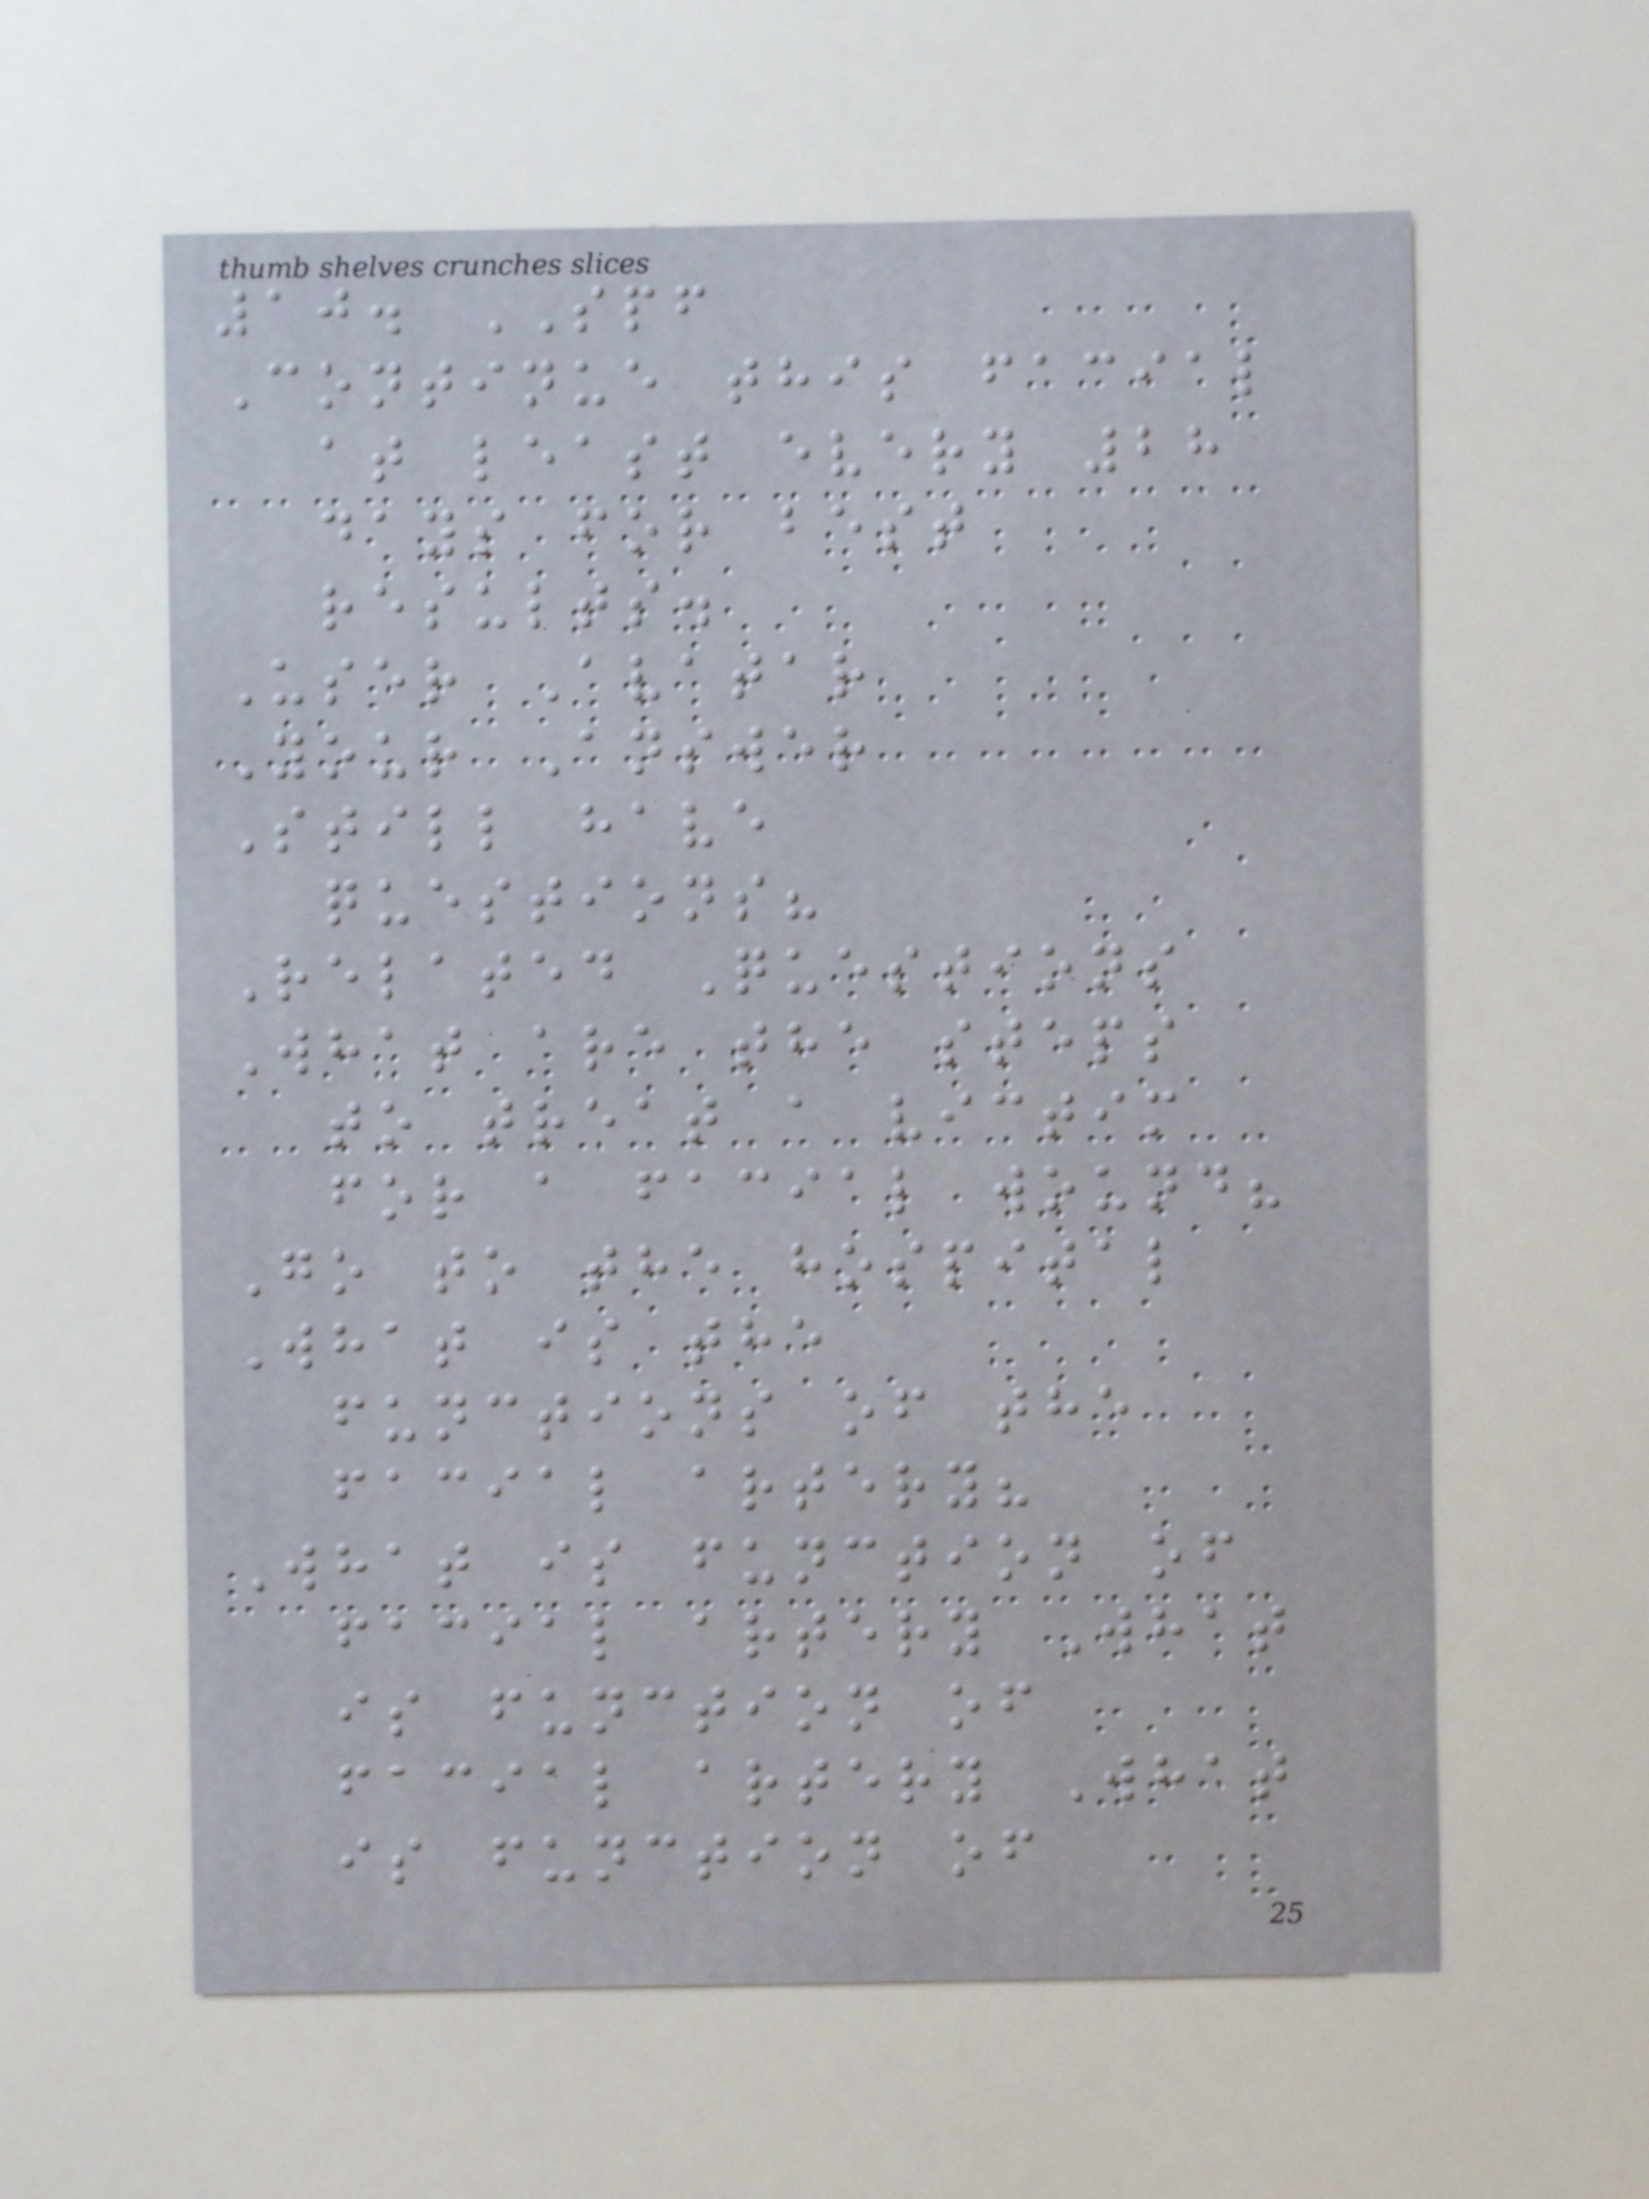10. SPF
Continue this facial
at least every 28
days for best
results.
User Avatar
Your Answer
Still have
questions?
Related Questions
What are the steps
to treat a victim
for a facial wound?
Go to the hospital
What is the
functions of the
facial artery?
What is function of
facial artery What
is function of
facial artery What
is function of
